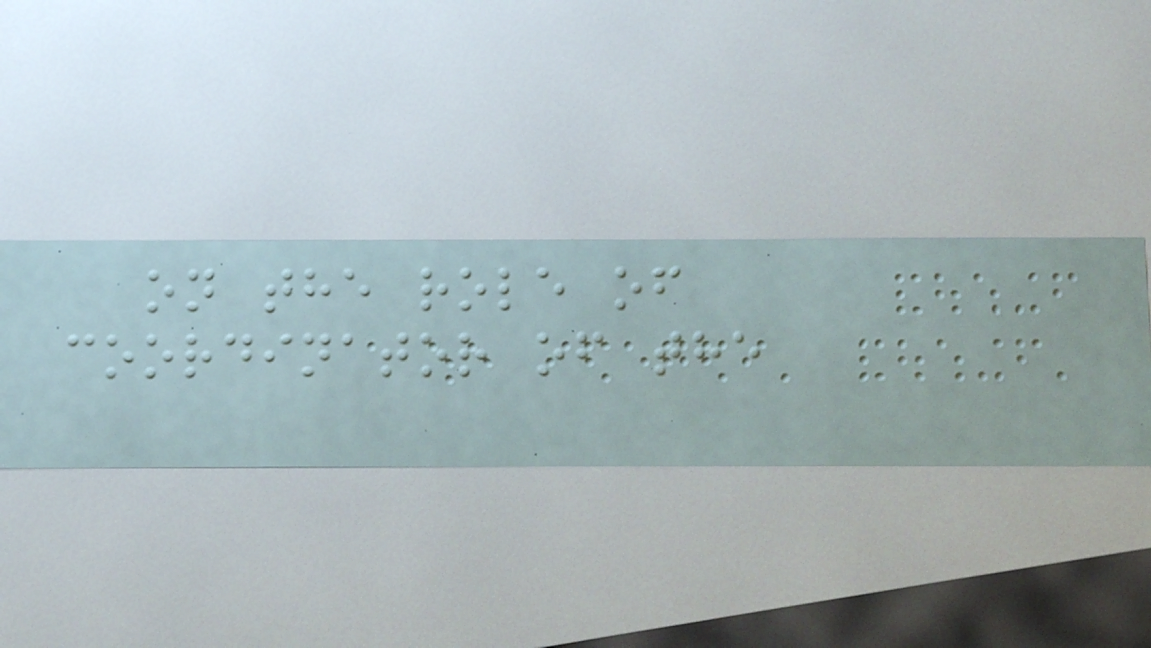on the role of
coordinator of the
